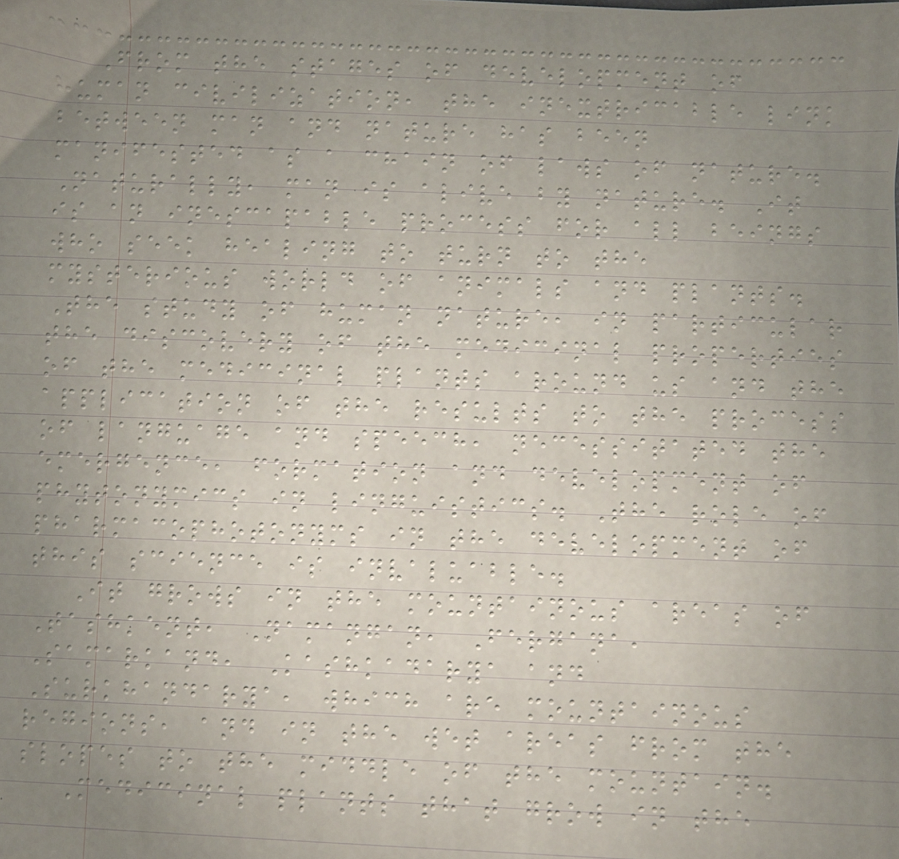From the stages of development of
human civilization, the inextricable link
between man and nature has been
manifested as a chain of laws of nature.
Naturally, man is alive by nature. It
is an inescapable process for all beings
who seek healing to turn to the
mysterious world of animals and plants.
The study of human nature, in particular
the discovery of the medicinal properties
of the medicinal plants around us and the
application of the results to the process
of language and speech, necessitated the
emergence, formation and development of
phytonymics in linguistics. The role of
pharmacophotonyms in the development of
this science is invaluable.
It grows in the mountainous areas of
Tashkent, Namangan, Fergana,
Samarkand, Kashkadarya and
Surkhandarya, which are mountainous
regions, and in the wet areas from the
slopes to the middle of the mountain.
Medicinal plants that grow in the
